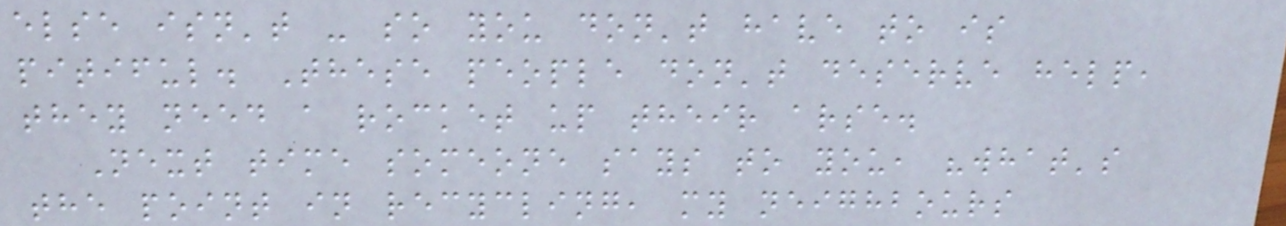else isn't - so you don't have to is
pitiful. These people don't deserve help,
they need a rocket up their arse.
Next time someone says to you, "what's
the point in recycling, my neighbours
